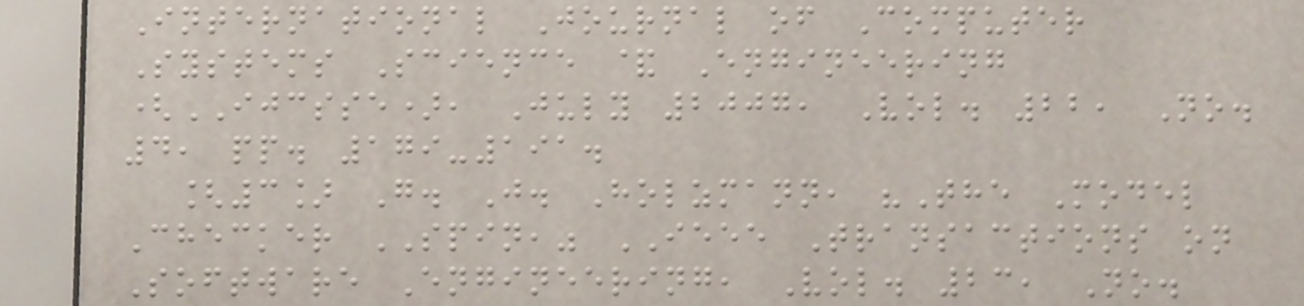International Journal of Computer
Systems Science & Engineering
(IJCSSE), July 2007, Vol. 22, No.
4, pp. 179-191.
[3] G. J. Holzmann, "The Model
Checker SPIN," IEEE Transactions on
Software Engineering, Vol. 23, No.
